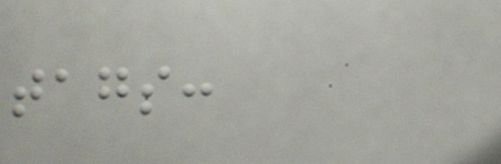tags:
